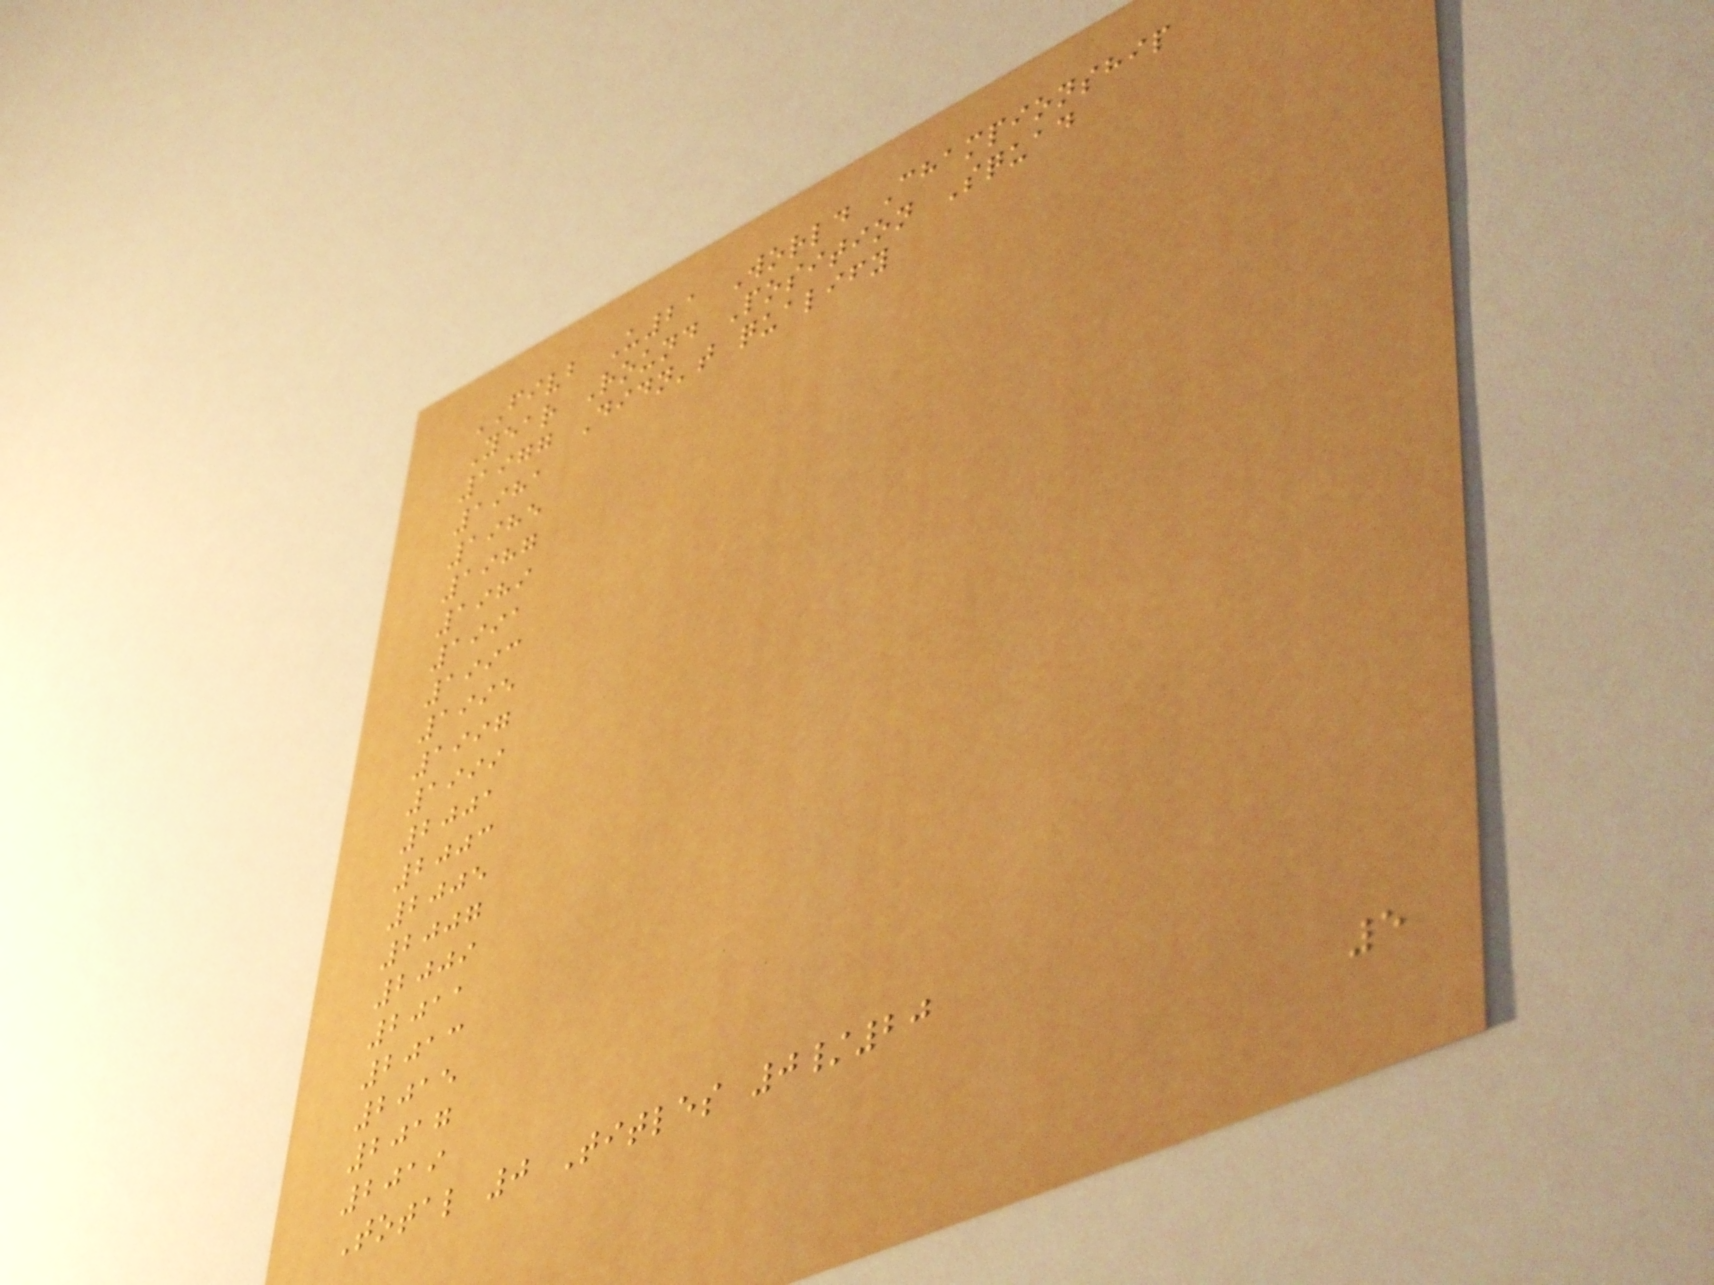FIVB U21 World Championship
Year Round Position Squad
1977 Didn't qualify
1981
1985
1987
1989
1991
1993
1995
1997
1999
2001
2003
2005
2007
2009
2011
2013
2015
2017
2019
Total 0 Titles 0/20
5
